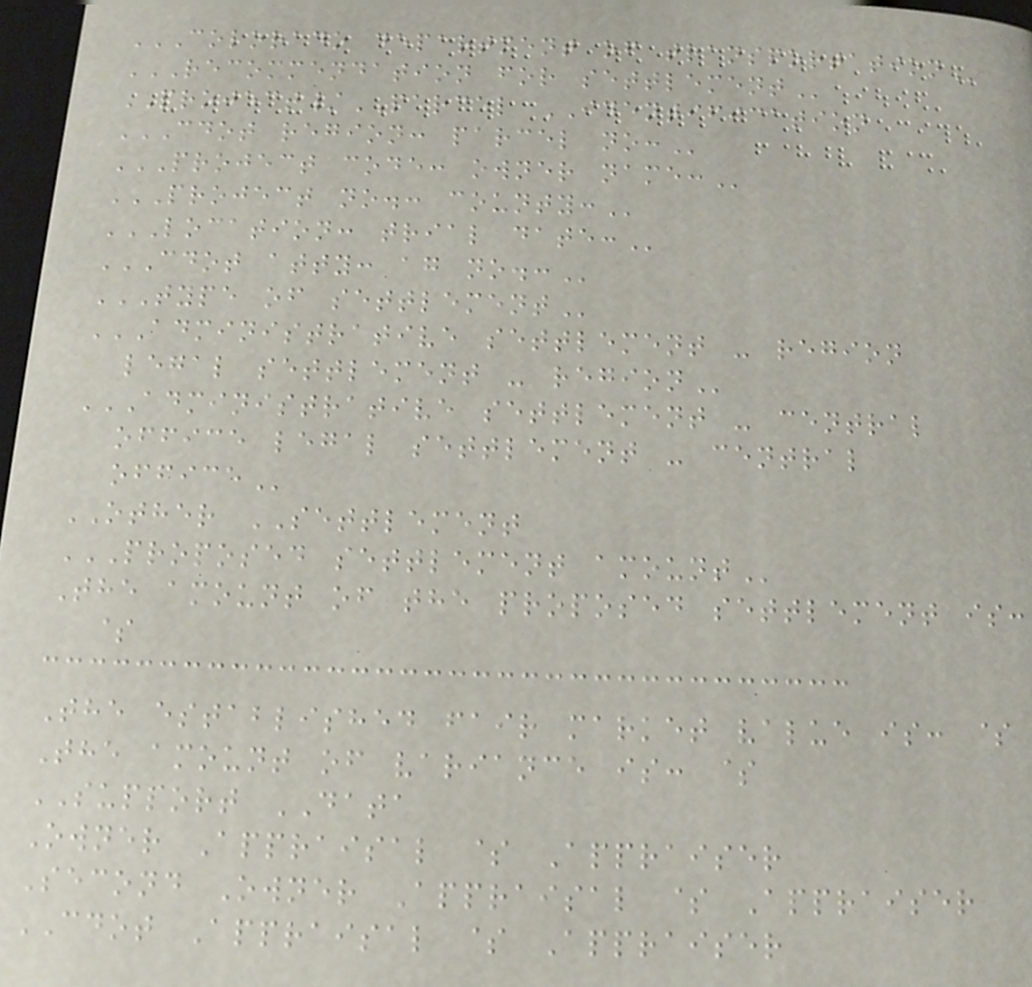COLORADO DEPARTMENT OF TRANSPORTATION
RECOMMENDATION FOR SETTLEMENT
PROJECT/PARCEL IDENTIFICATION
CDOT REGION: PARCEL NO:
PROJECT CODE: OWNER NAME:
PROJECT NO.: COUNTY:
LOCATION: TRIAL DATE:
CDOT ATTY: AG NO.:
TYPE OF SETTLEMENT
ADMINISTRATIVE SETTLEMENT - REGION
LEGAL SETTLEMENT - REGION
ADMINISTRATIVE SETTLEMENT - CENTRAL
OFFICE LEGAL SETTLEMENT - CENTRAL
OFFICE
OTHER SETTLEMENT
PROPOSED SETTLEMENT AMOUNT
The amount of the proposed settlement is:
$
The established fair market value is: $
The amount of variance is: $
SUPPORT DATA
Owner Appraisal $ Appraiser
Second Owner Appraisal $ Appraiser
CDOT Appraisal $ Appraiser
